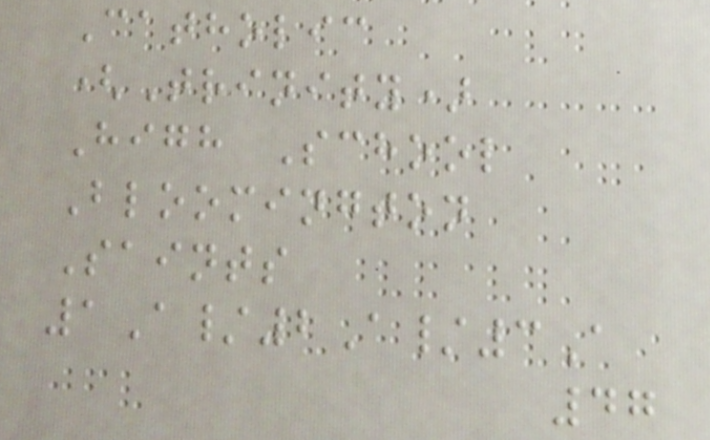Catholic
(Trinity)
High School
Bloomington
Saints
1A/2A/3A
47
